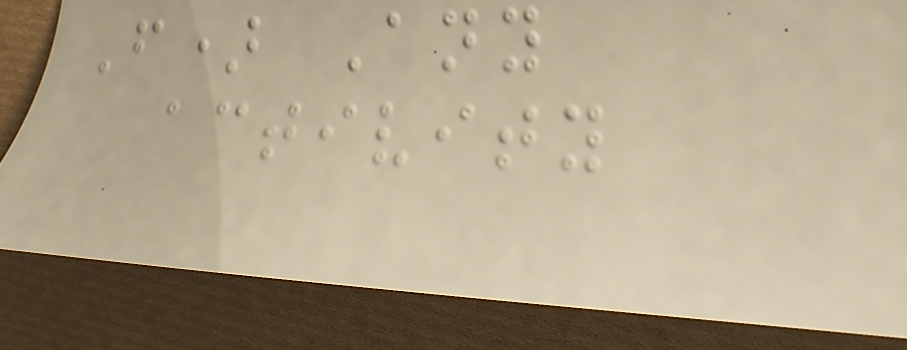F) Any
activity
